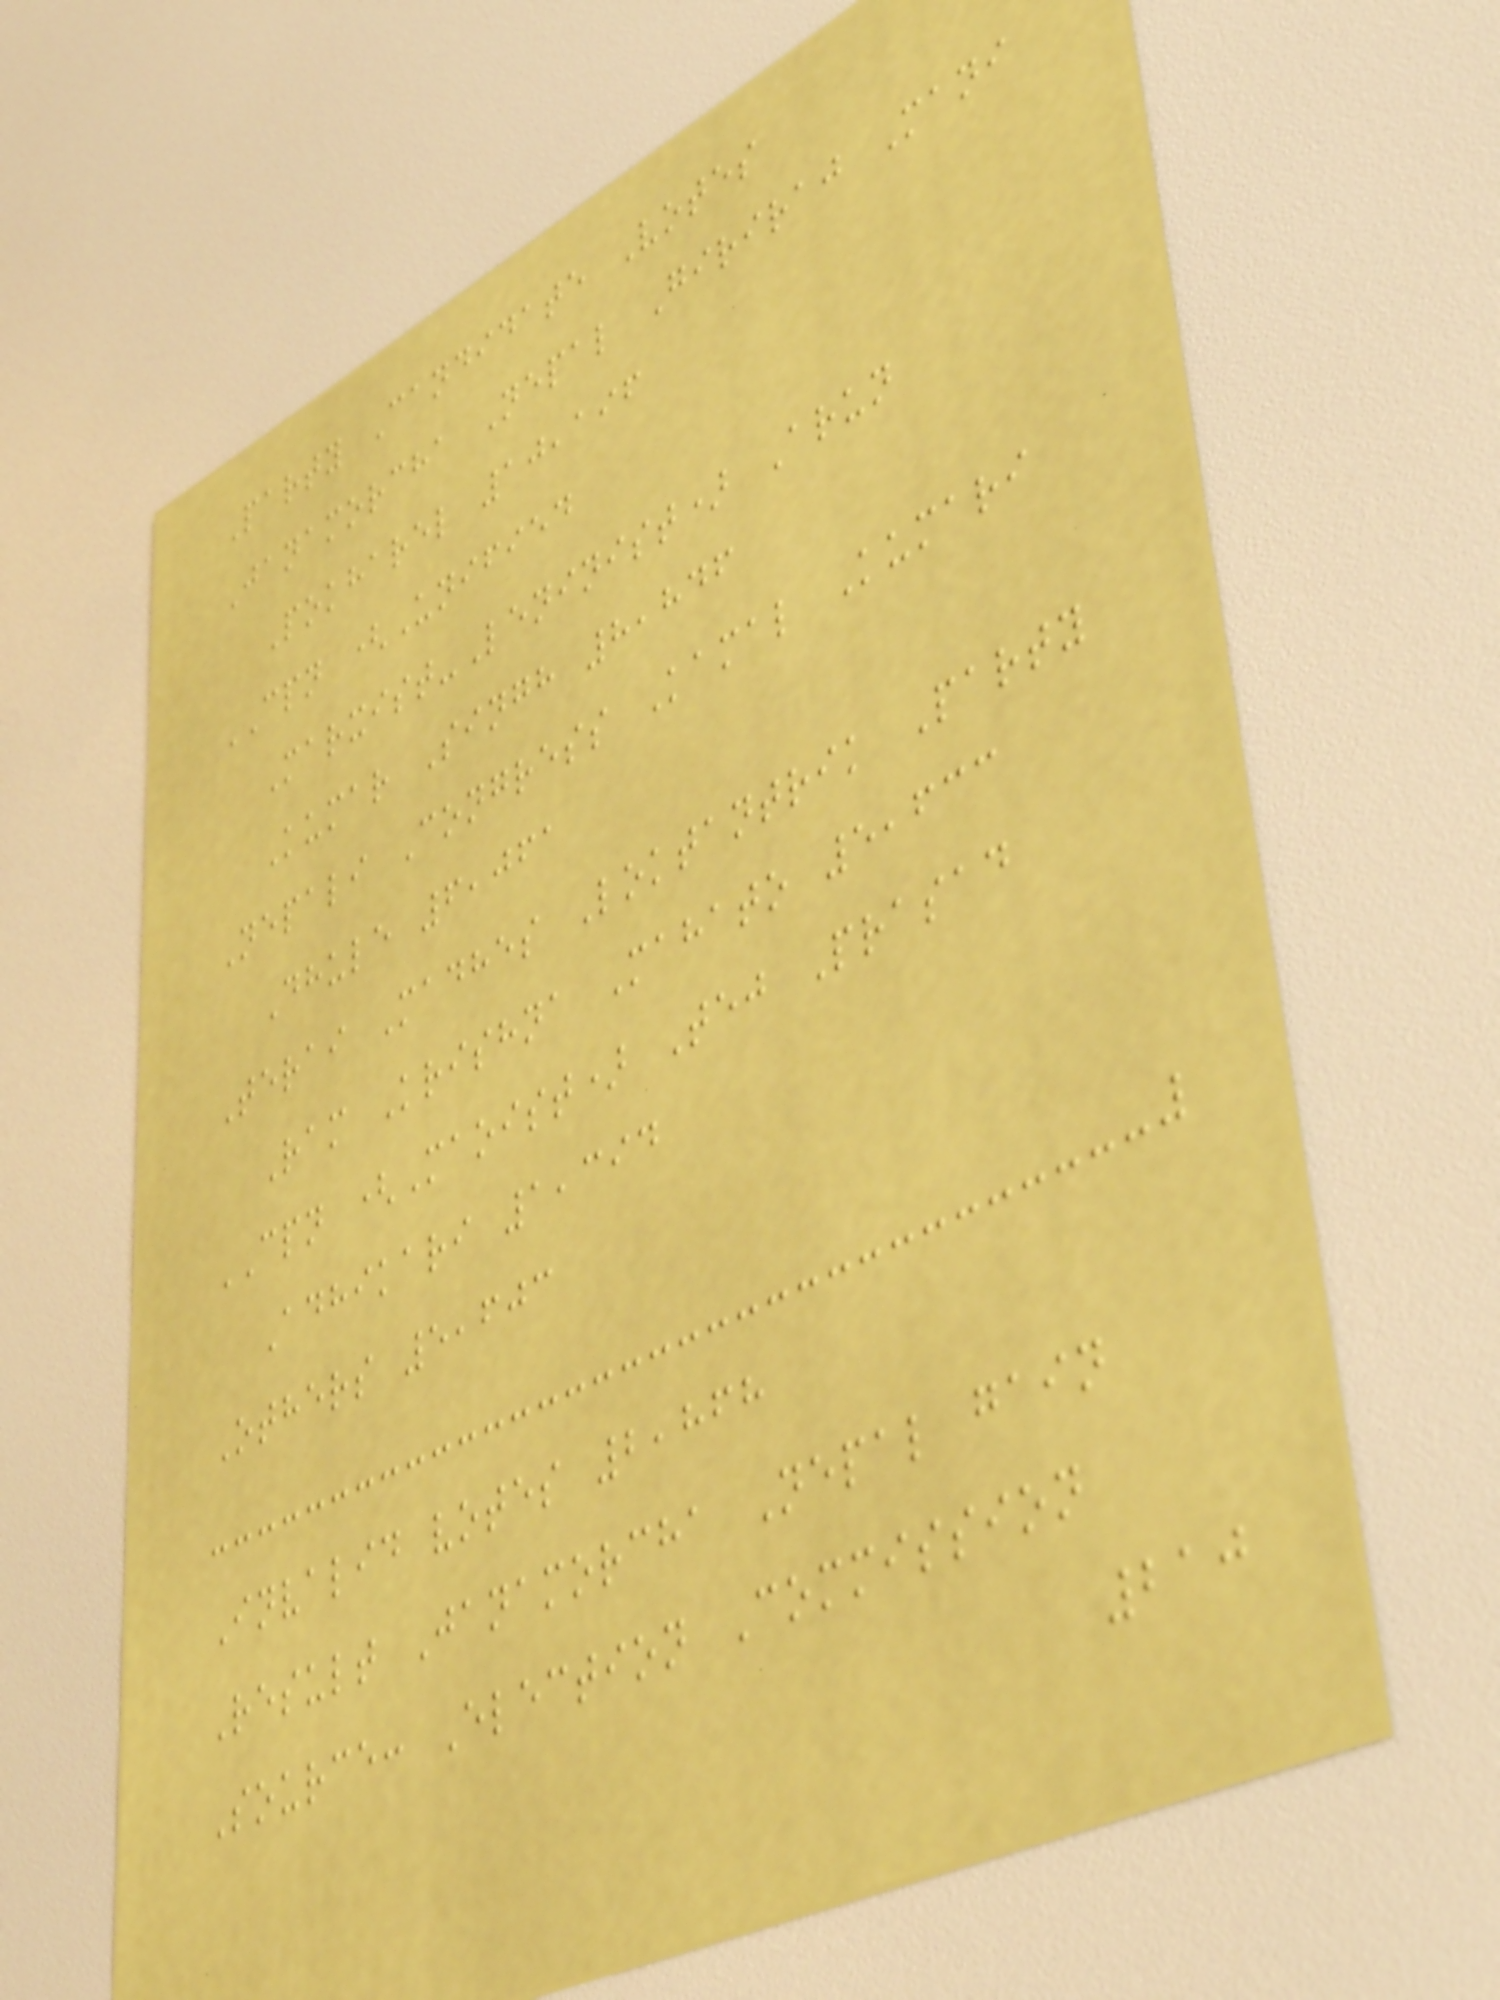Party Candidate Votes
Janamorcha Nepal Giriraj Mani
Pokharel 10,196
CPN (Unified
Marxist-Leninist) Arun
Kumar Singh 8,846
Nepali Congress Kamal Kumari
Dhule 6,061
Terai Madhes Loktantrik Party
Ram Krishna Mahato 5,633
CPN (Maoist) Tej Prasad
Adhikari 1,394
Others 5,603
Invalid votes 2,868
Result Janamorcha Nepal gain
Source: Election Commission
210
